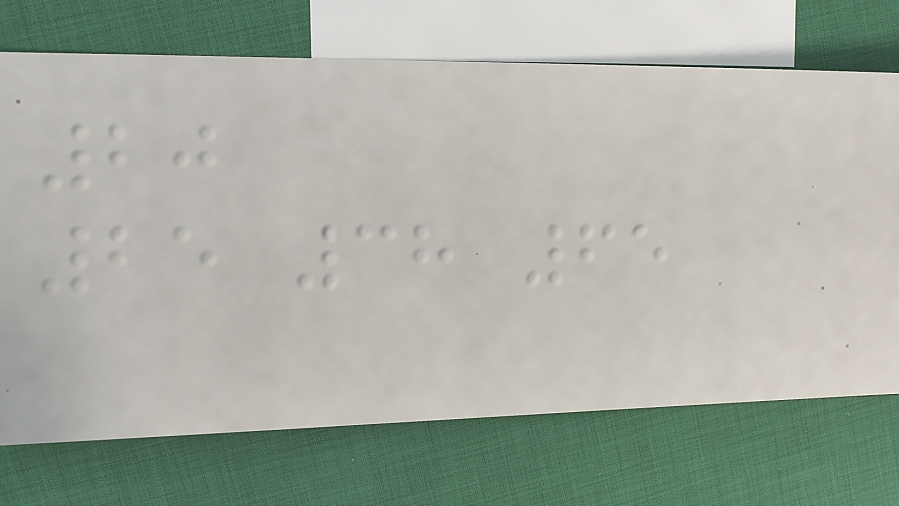20
25 38 65
